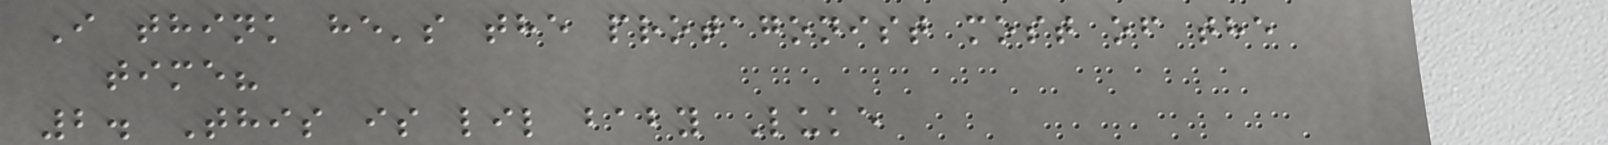I think he's the protagonist most of the
time?
2. This is lil baby Luke
